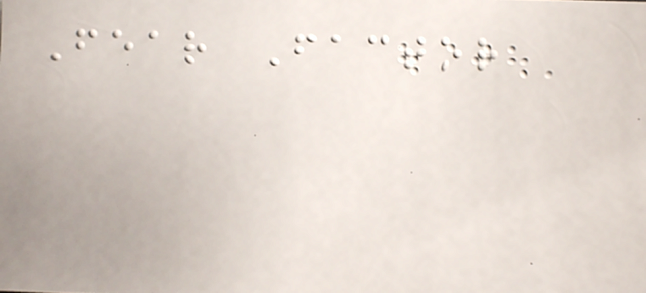Fear Factor
